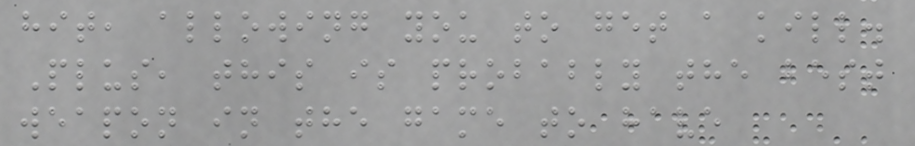hit, allowing you to get a kill.
Plus, this is probably the best
weapon in the game to have
